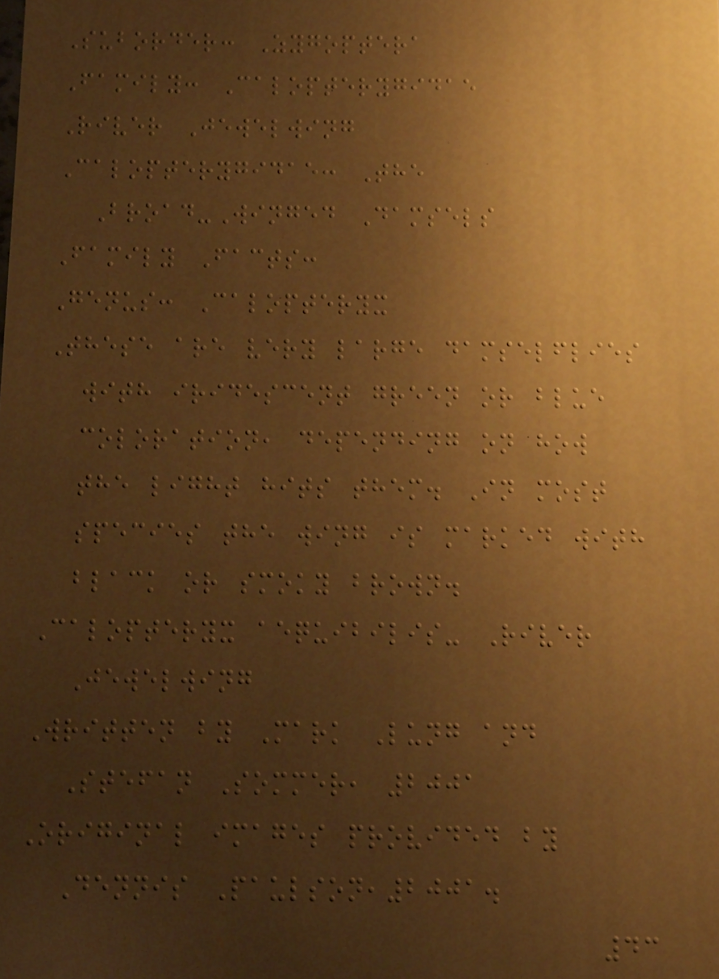Suborder: Zygoptera
Family: Calopterygidae
River Jewelwing
Calopterygidae: The
Broad-Winged Damsels
Family Facts:
Genus: Calopteryx
These are very large damselflies
with iridescent green or blue
coloration, depending on how
the light hits them. In most
species the wing is marked with
black or smoky brown.
Calopteryx aequibilis- River
Jewelwing
Written by Mark Lung and
Stefan Sommer, 2001
Original images provided by
Dennis Paulson,2001.
43
